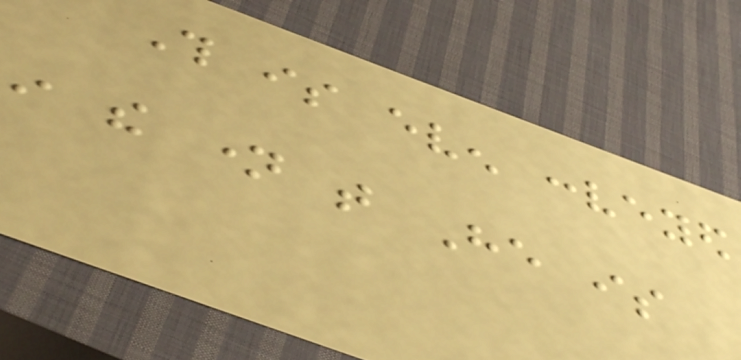This is even conveyed
in the name that He is
